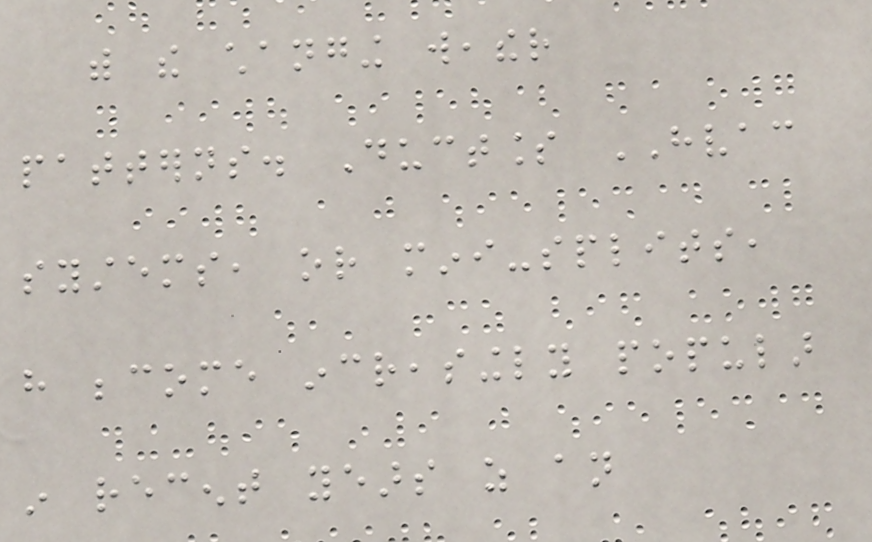with the changing weather
patterns. Ductless HVAC
systems, or mini-splits,
have become increasingly popular
in recent years as an
